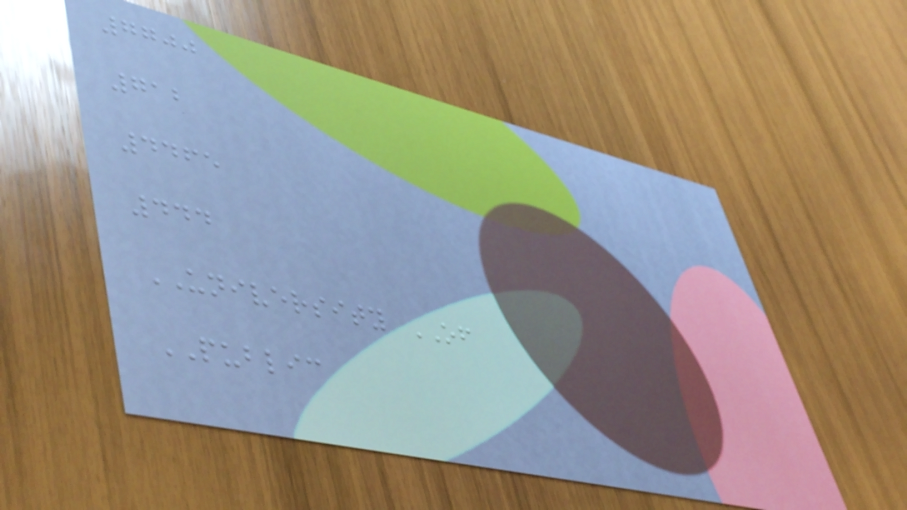7700
712
4465
444
UNIVERSITY OF
PUBLIC
